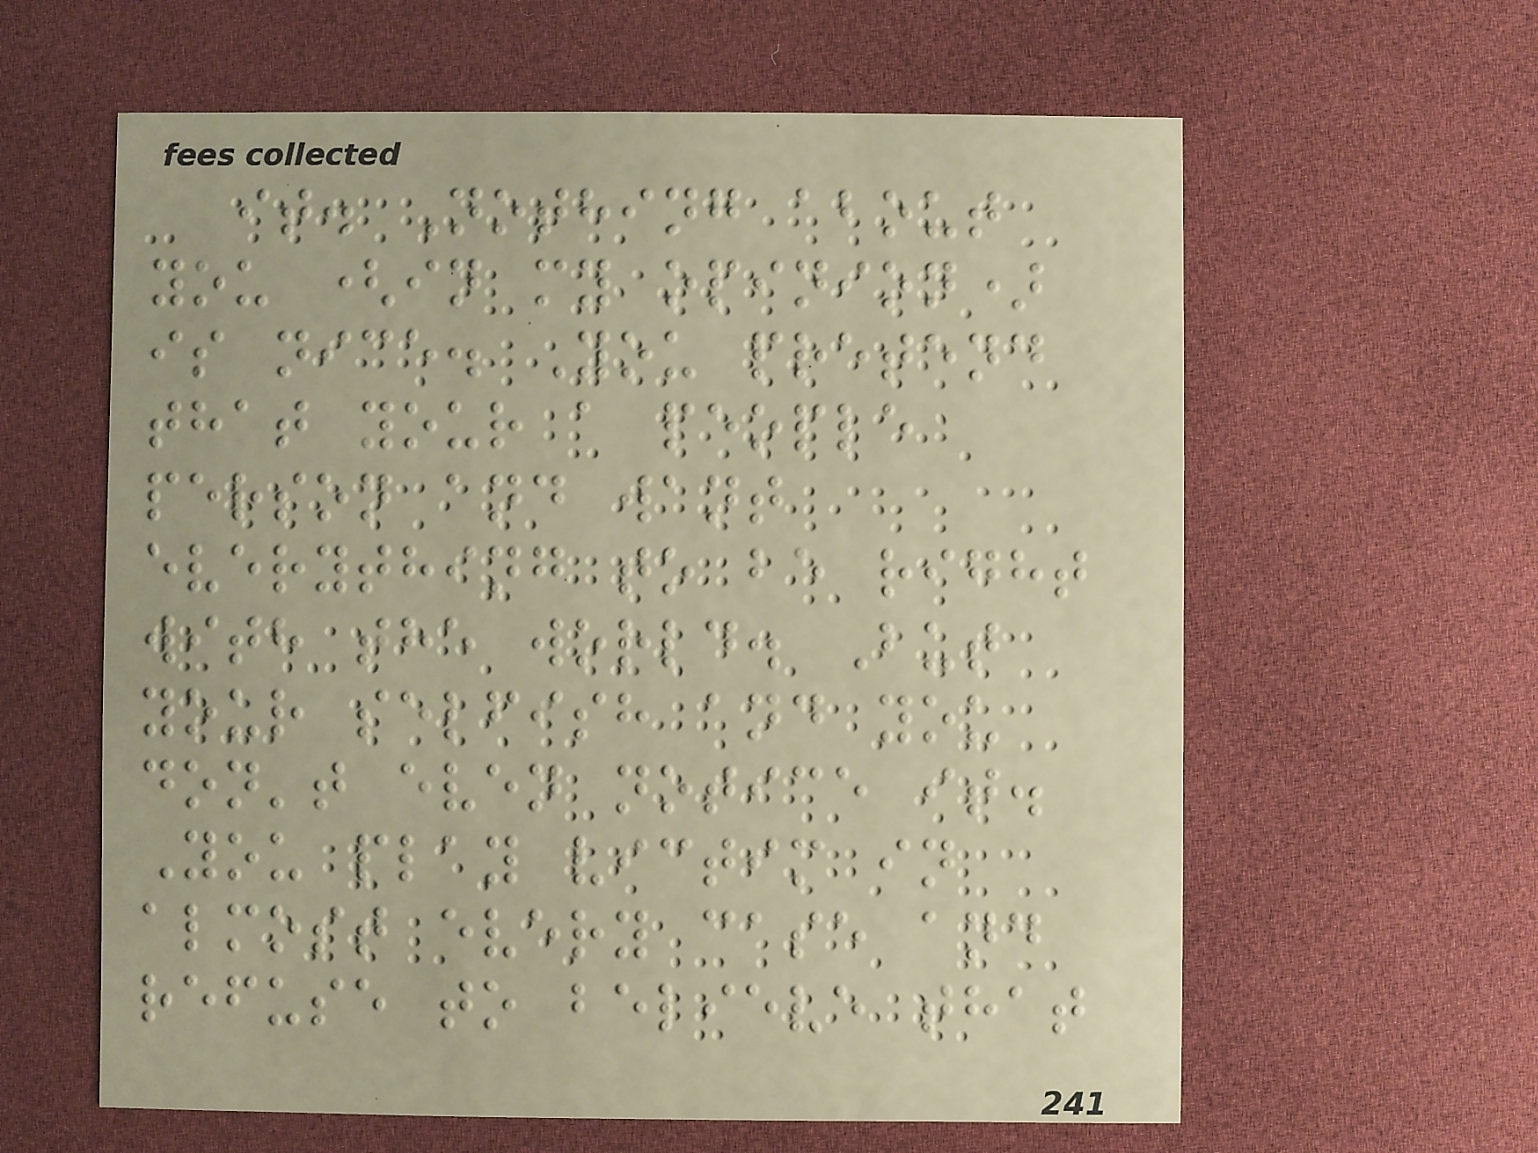it. Nothing about
you (in my opinion)
is nice. You pretend
that your a people
person and want
everything to be right
with the world. But
your selfish and you
don't even notice it.
You play victim in
almost every case and
refuse to believe that
